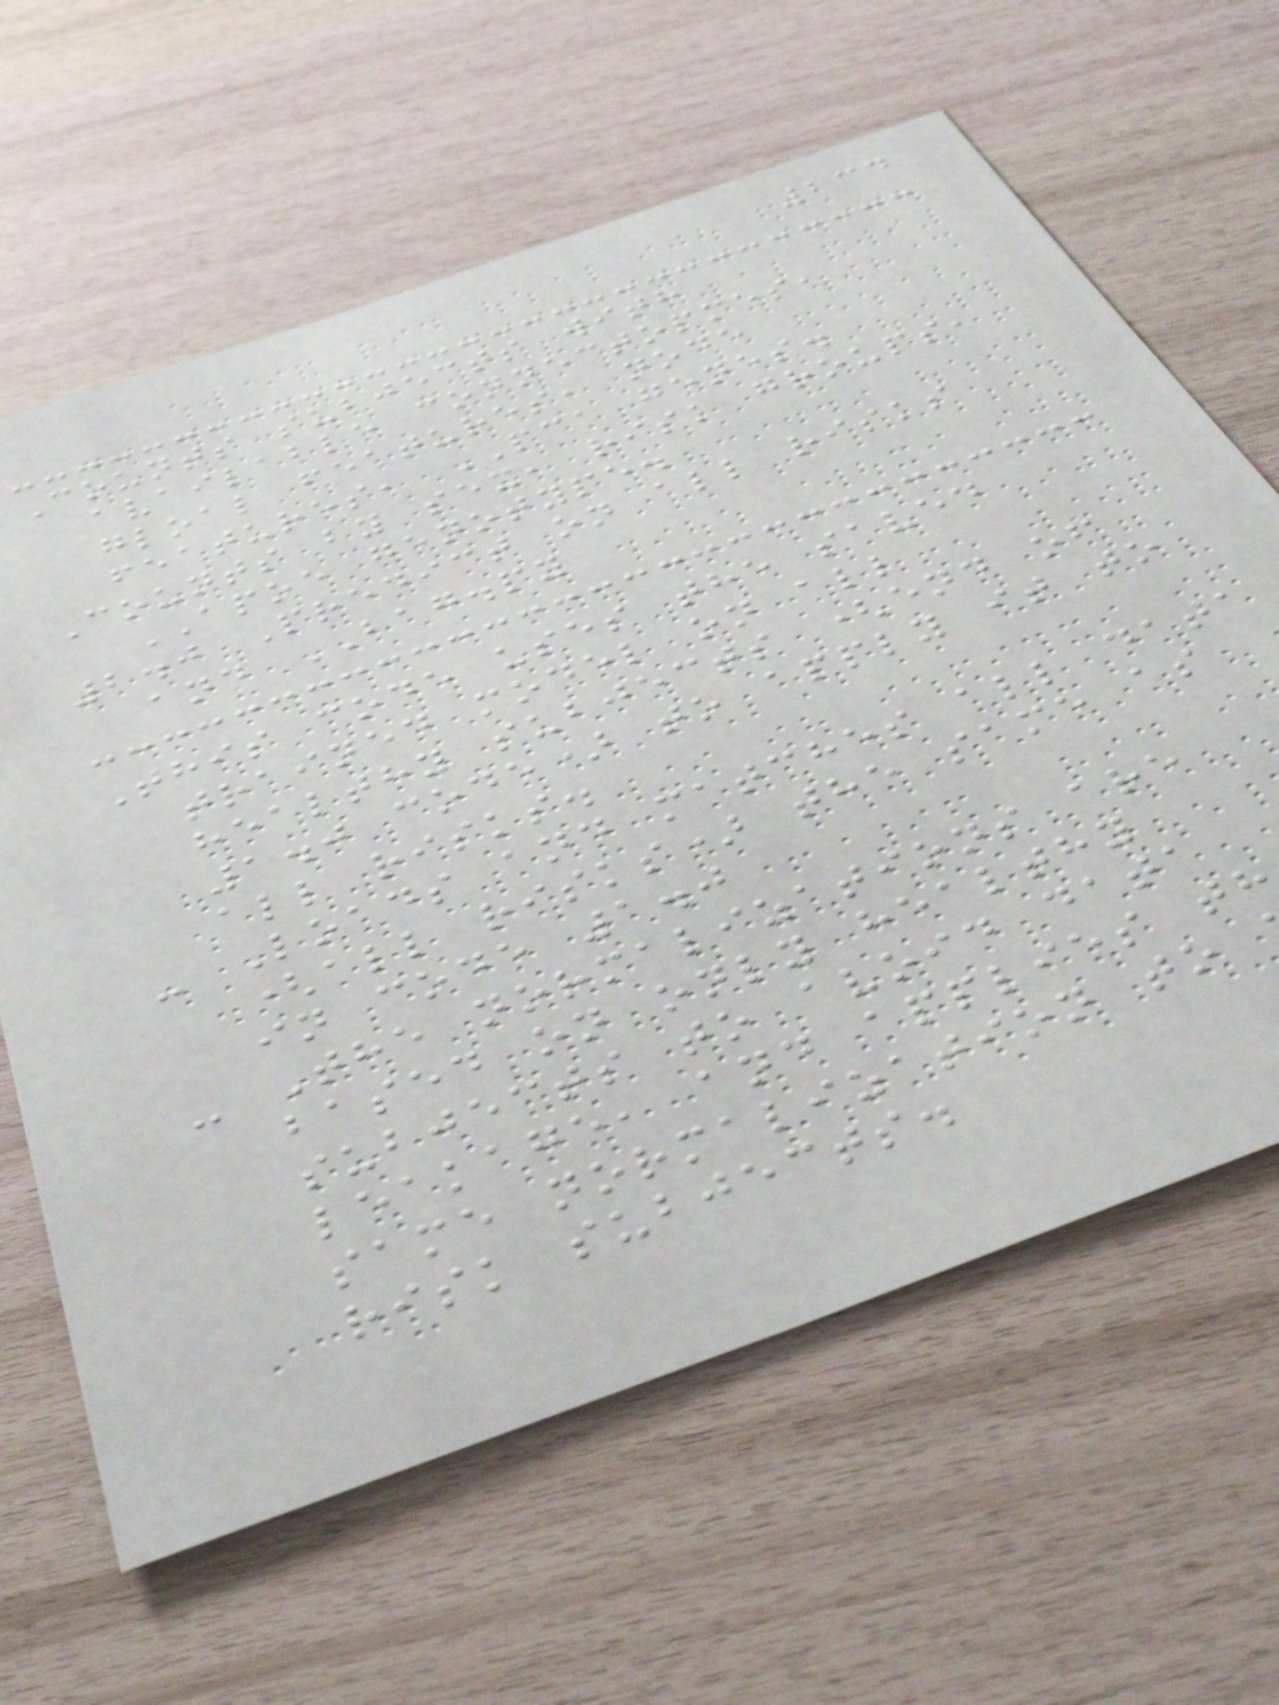234
Counts subjects with
available connectopmes,
gloal features, node
features, PCA genes.
Counts by sex, risk groups,
APOE genotype.
2.0 Predict on all risks
and BAG.py
This code uses the saved
trained model on all
healthy subjects (end of
1.0 code) to apply it to
all risks.
- Loads and matches all data
(all risks) the same as
in code 1.0
- The normalizations are
based on only healthy
subjects to avoid data
leakage, and applies th
same normalization to
risk subjects.
